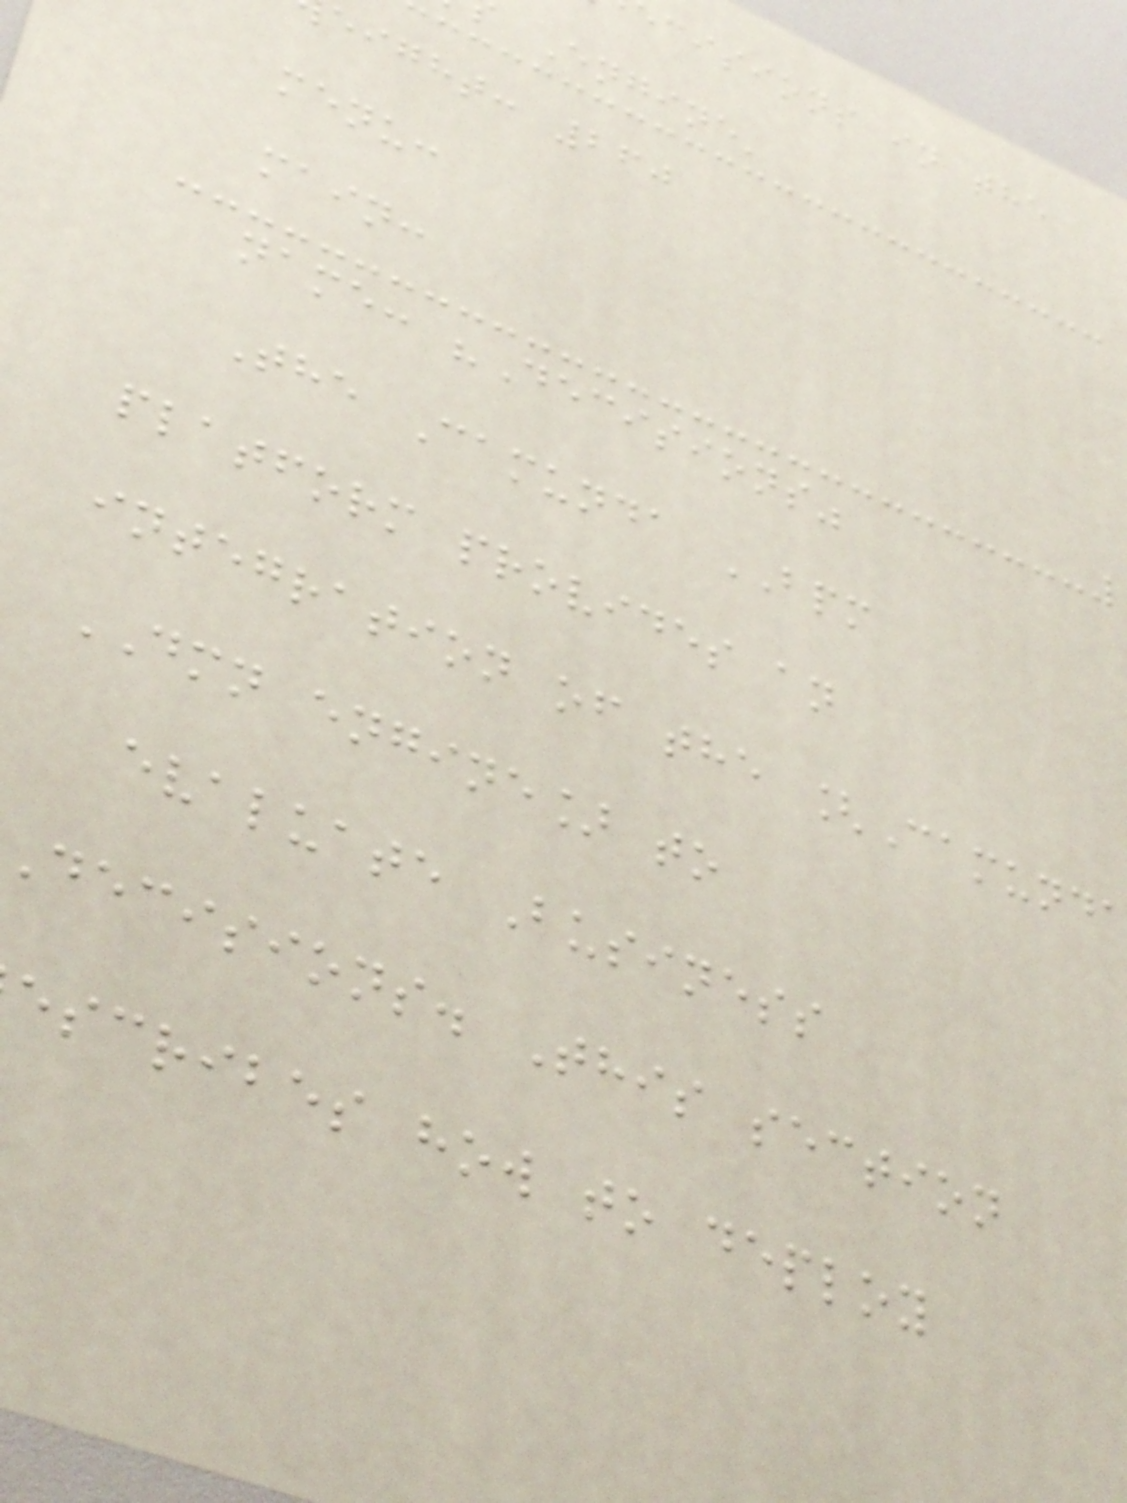cisions in the
Engine'
eight: 260
menu:
main:
name: "Decisions"
The Camunda BPM
platform provides an
integration of the [Camund
DMN engine] to
evaluate Business
decisions. This section
escribes how to deploy
